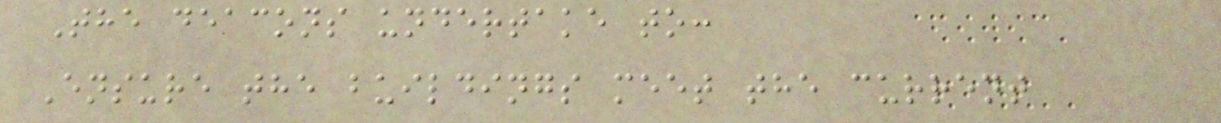The deacons undertake to:
Ensure the buildings meet the current
